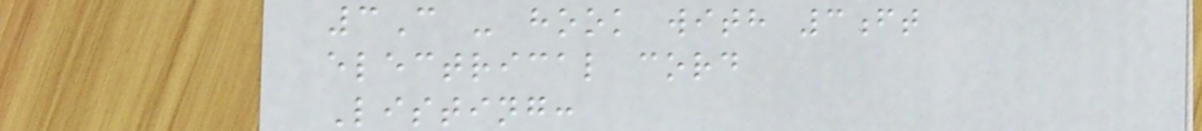3C - hook with 3ft
electrical cord
Listing:
